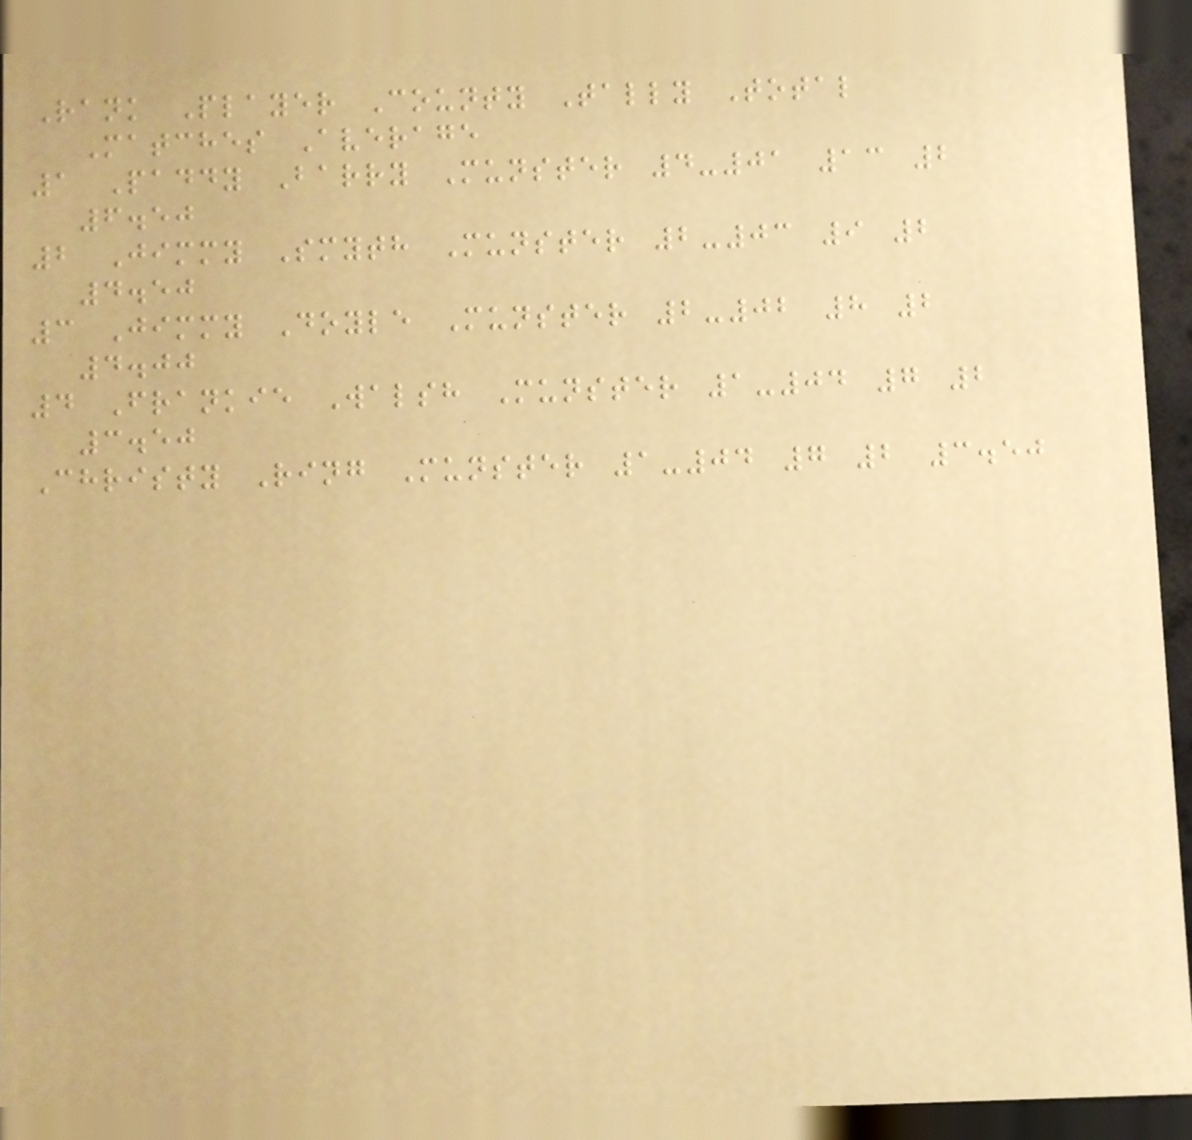Rank Player County Tally Total
Matches Average
1 Paddy Barry Munster 4-01 13 2
6.50
2 Jimmy Smyth Munster 2-03 9 2
4.50
3 Jimmy Doyle Munster 2-02 8 2
4.00
4 Frankie Walsh Munster 1-04 7 2
3.50
Christy Ring Munster 1-04 7 2 3.50
